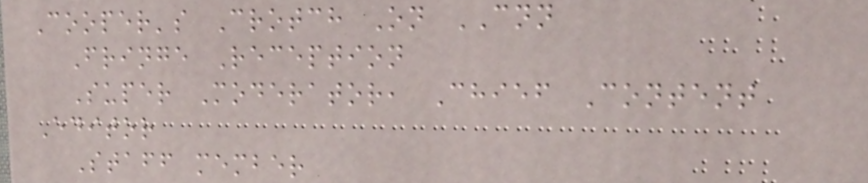Cooper's Crotch On CNN
Fringe Reception
Super Moderator, Chief Content
Editor
Staff member
